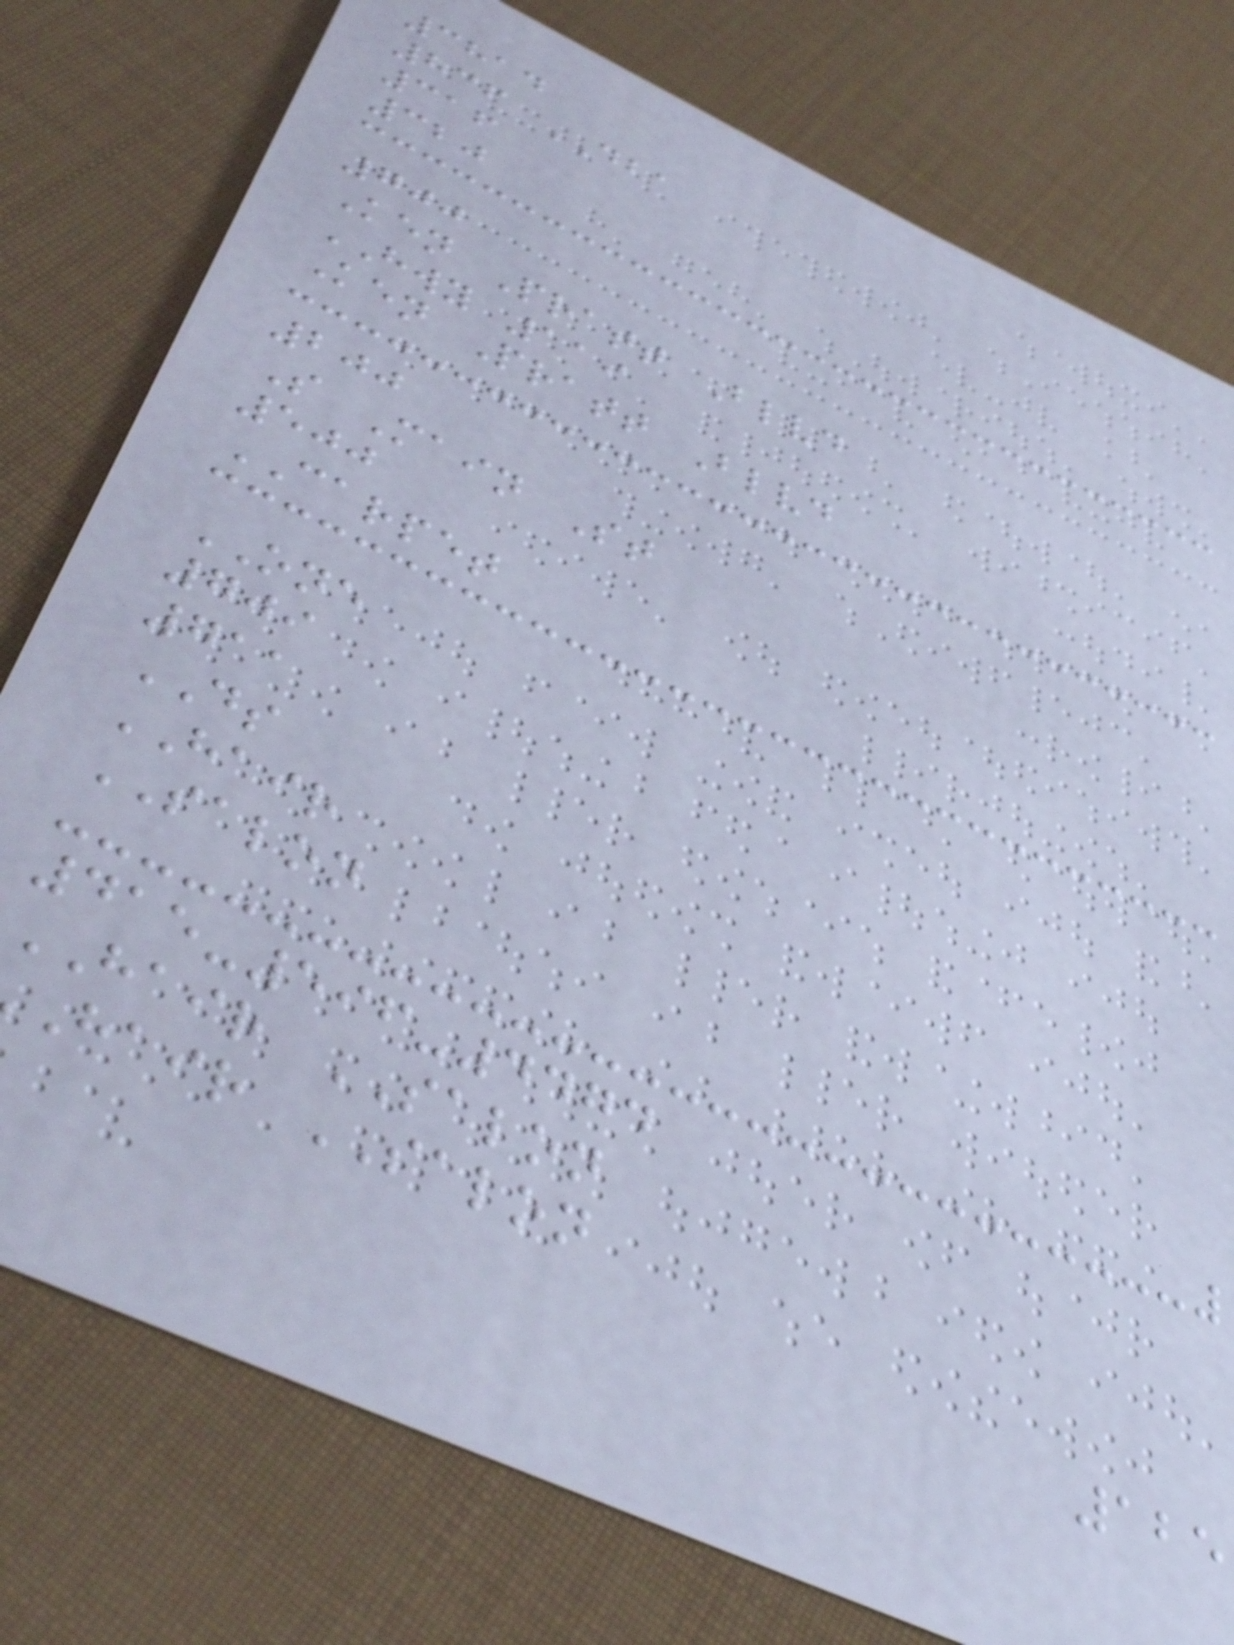3814
836 DBA
316
320
700
Ken Pratt Blvd
HWY 119
Ken Pratt Blvd
200
S Main St
500
CARPET
ONE
709
711
DS
HAIR
SALON
415-596-4474
HAIR SALON
hair SALON
125
